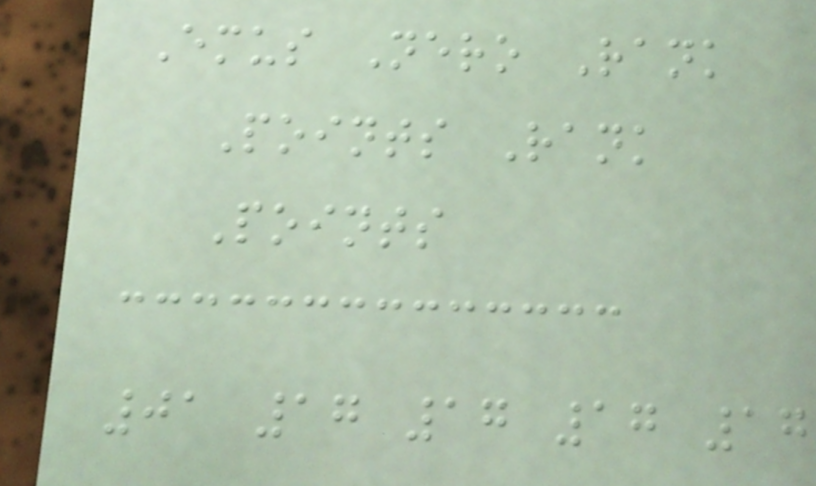Emus Nero Rank
Points Rank
Points
01 17 17 17 17
